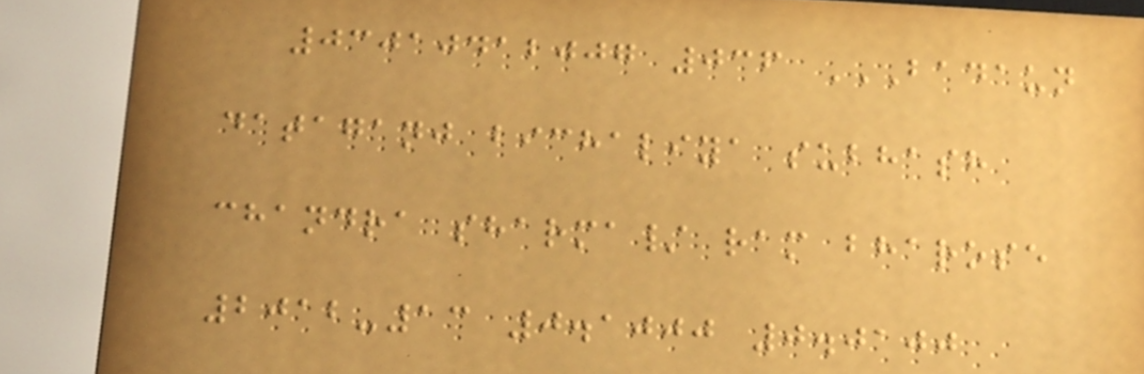03010412007 036 BADAUN
DATAGANJ BICHALIYA SUBHASH
CHANDRA SHARMA/ RAM BHAROSE
2012-13 0.1000 0.0100
